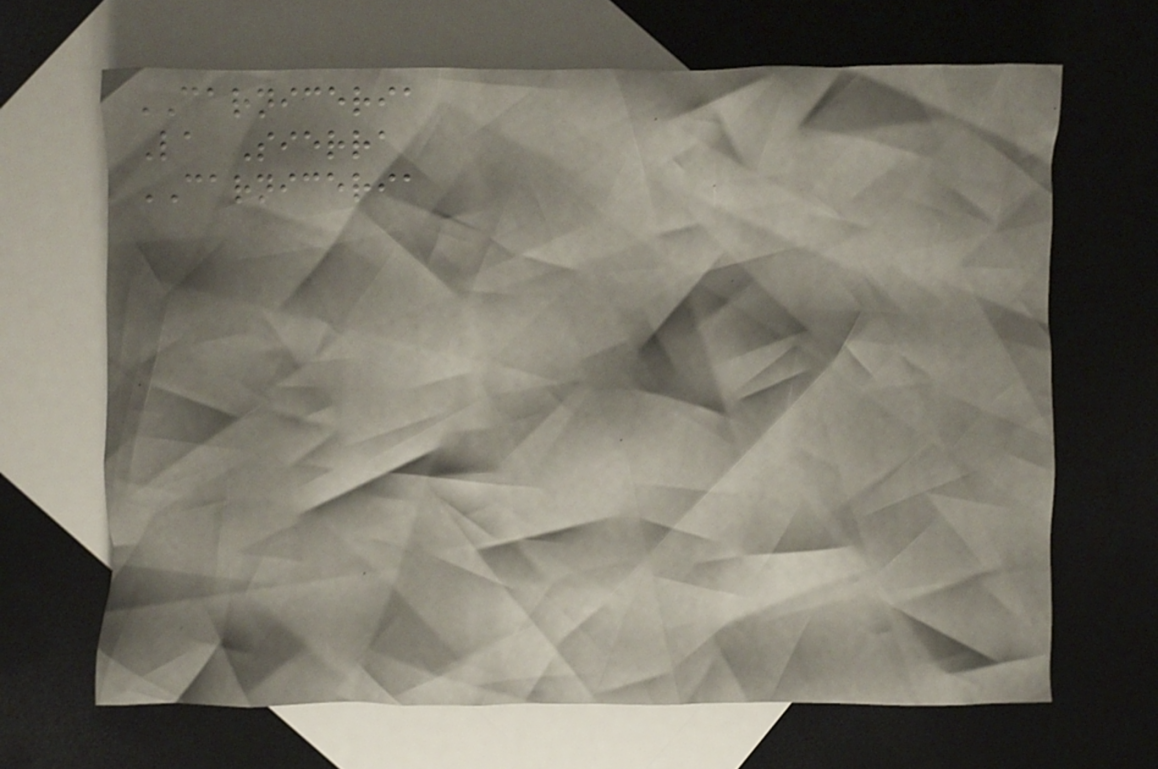CARNICERIA
La Sierra
CARNICERIA
